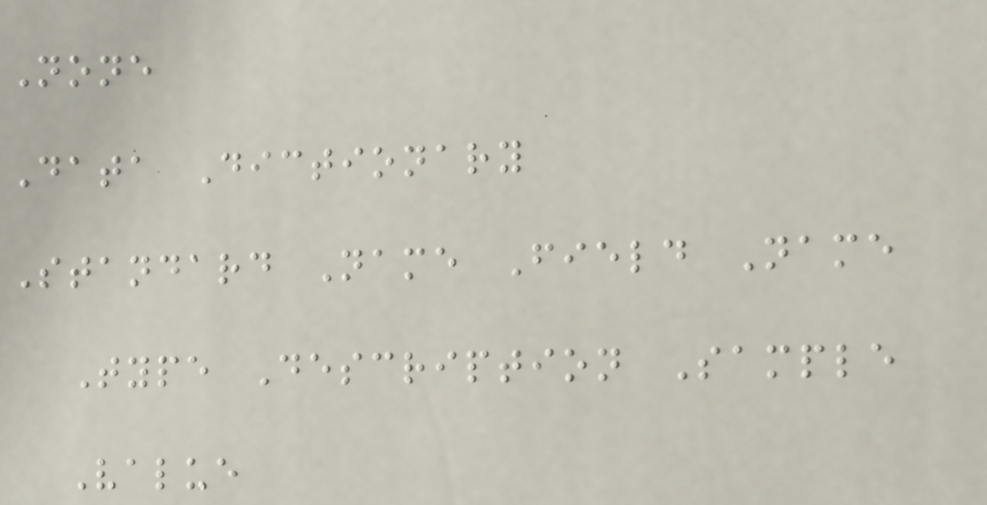None
Data Dictionary
Standard Name Field Name
Type Description Sample
Value
